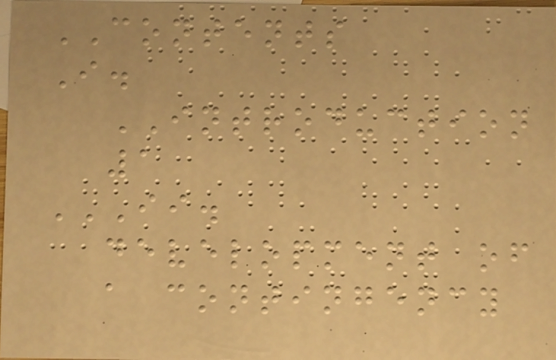CONTENTS
I.
INTRODUCTION
1
II.
DEVELOPMENT OF
A CONTINGENCY
